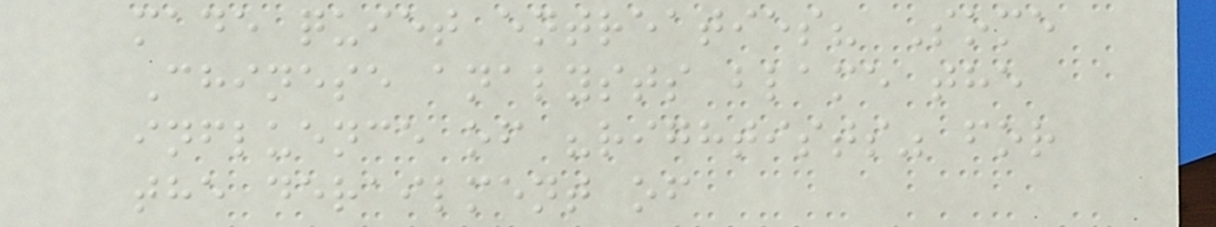made quiet entreaties? Some
Chinese analysts blame the
influence of "rightists" for
the derailment of
